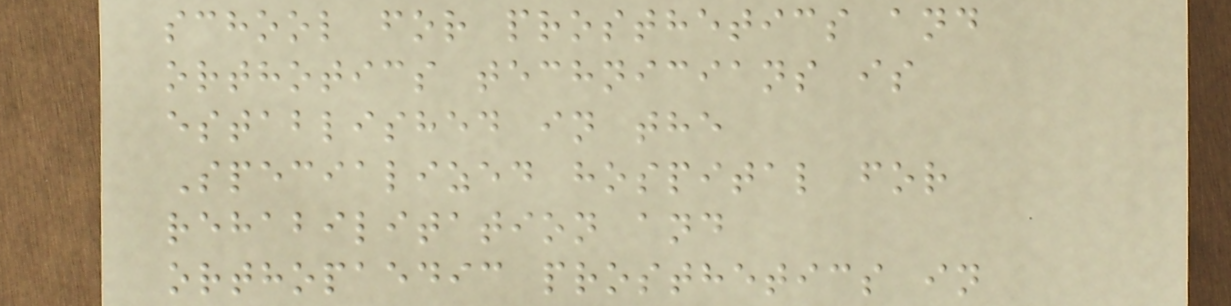school for prosthetics and
orthotics technicians is
established in the
Specialized hospital for
rehabilitation and
orthopaedic prosthetics in
